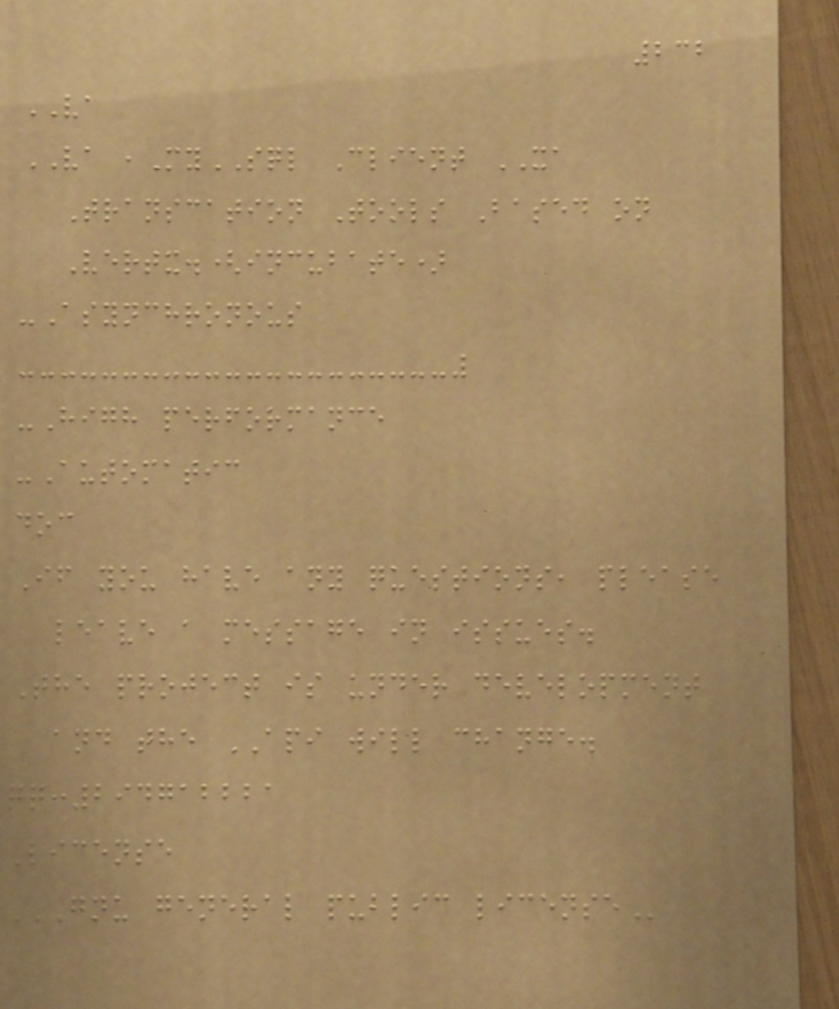232
VA
VA ,MySQL Client XA
Transcation Tools Based on
Vertx.(incubate)
-Asynchronous
-High performance
-Automatic
doc
If you have any questions, please
leave a message in issues.
The project is under development
and the API will change.
qq:294712221
License
GNU GENERAL PUBLIC LICENSE
